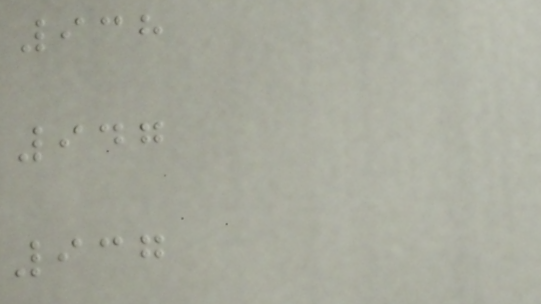938
947
937
